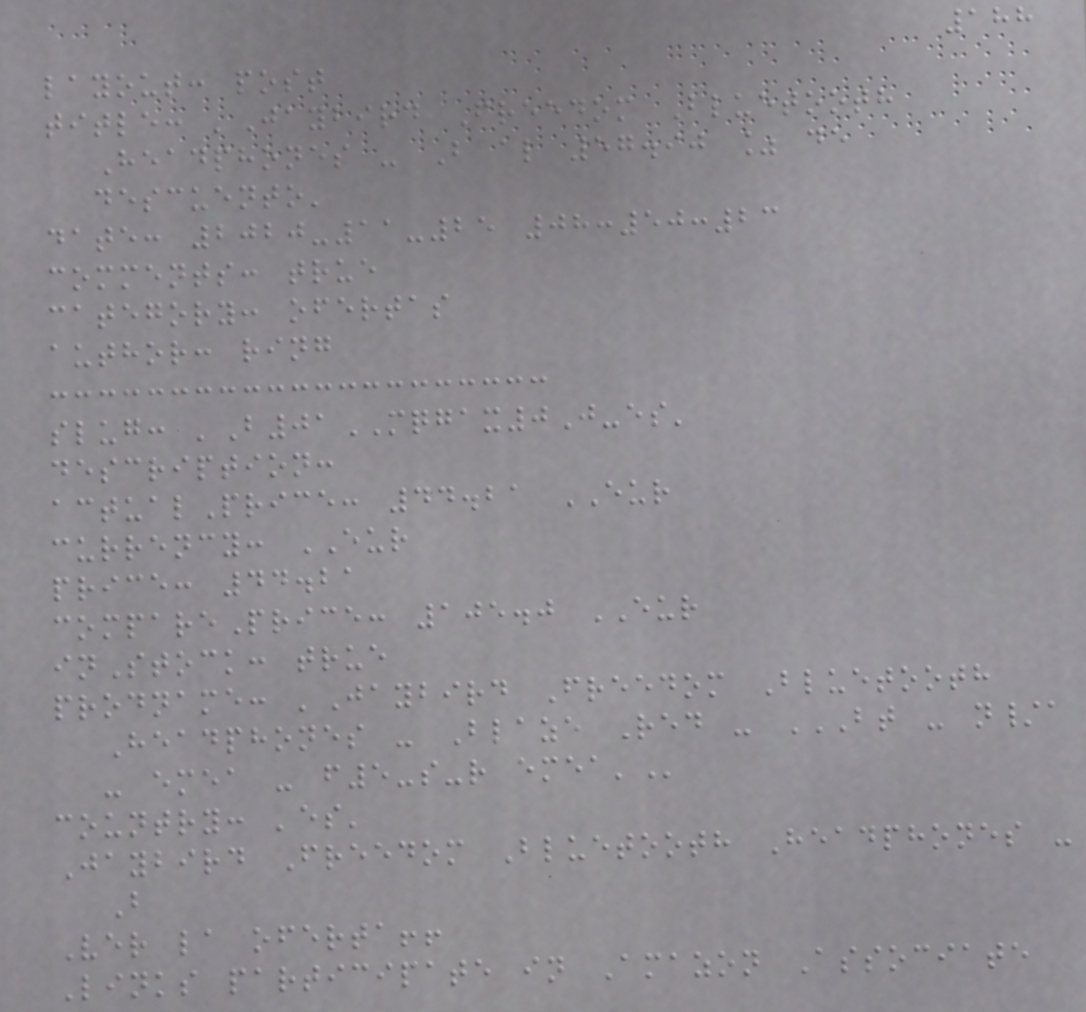188
layout: post
title: 'Jaybird Freedom Bluetooth
Headphones - B al 57.90 % de
descuento'
date: 2020-11-25 08:50:23
comments: true
category: ofertas
author: ring
slug: 'B01MQGAX0J-es'
description:
actualPrice: 44.21 EUR
currency: EUR
price: 44.21
comparePrice: 105.0 EUR
inStock: true
prodname: 'Jaybird Freedom Bluetooth
Headphones - Blaze Red - BT - N/A
- EMEA - F5-S-R EMEA'
country: 'es'
Jaybird Freedom Bluetooth Headphones -
B
Ver la oferta!!
Links participate in Amazon Associate
